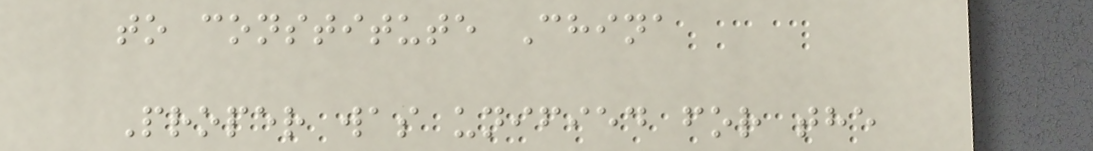to constitute China
Proper was unified for the
